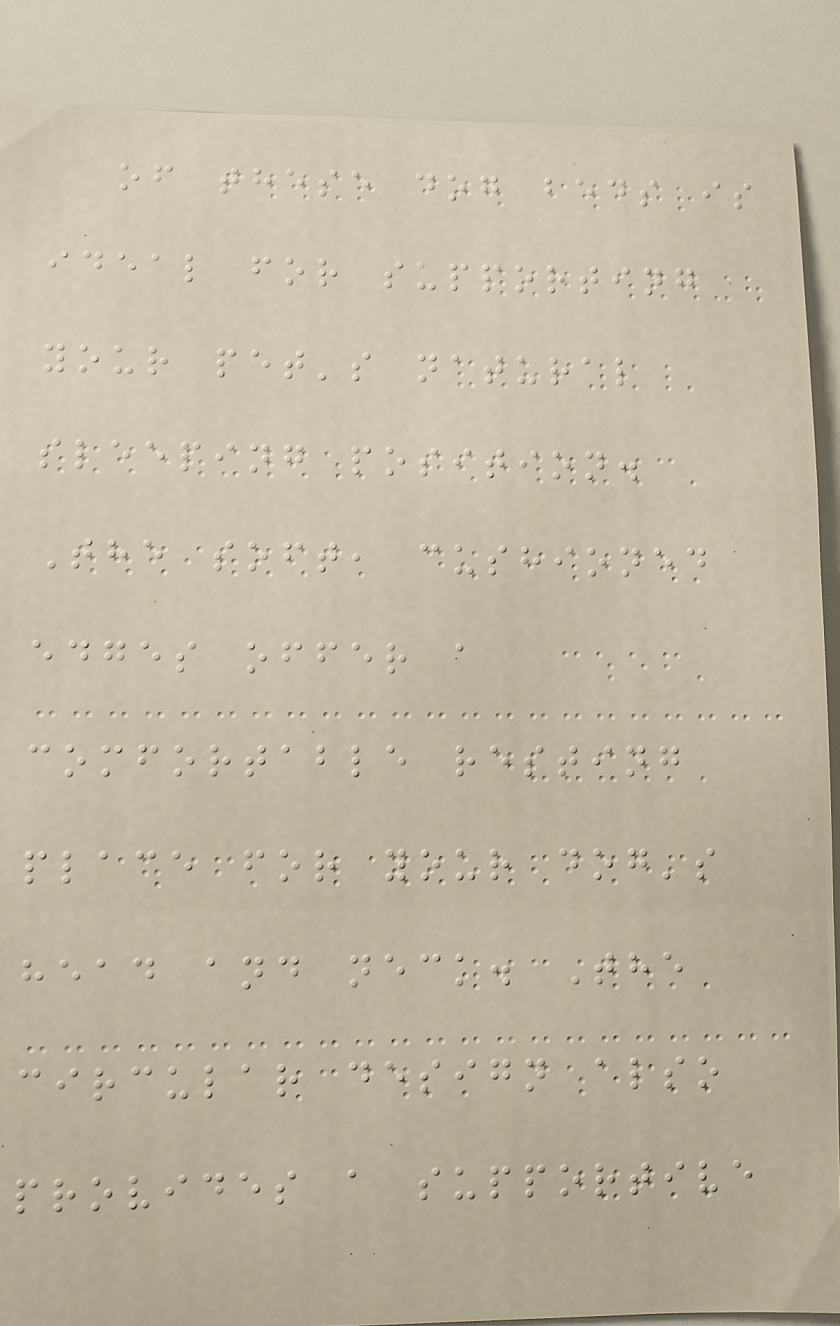of these dog beds is
ideal for supporting
your pet's natural
sleeping position.
The soft, cushioned
edges offer a
comfortable resting
place for your dog's
head and neck. The
circular design also
provides a supportive
